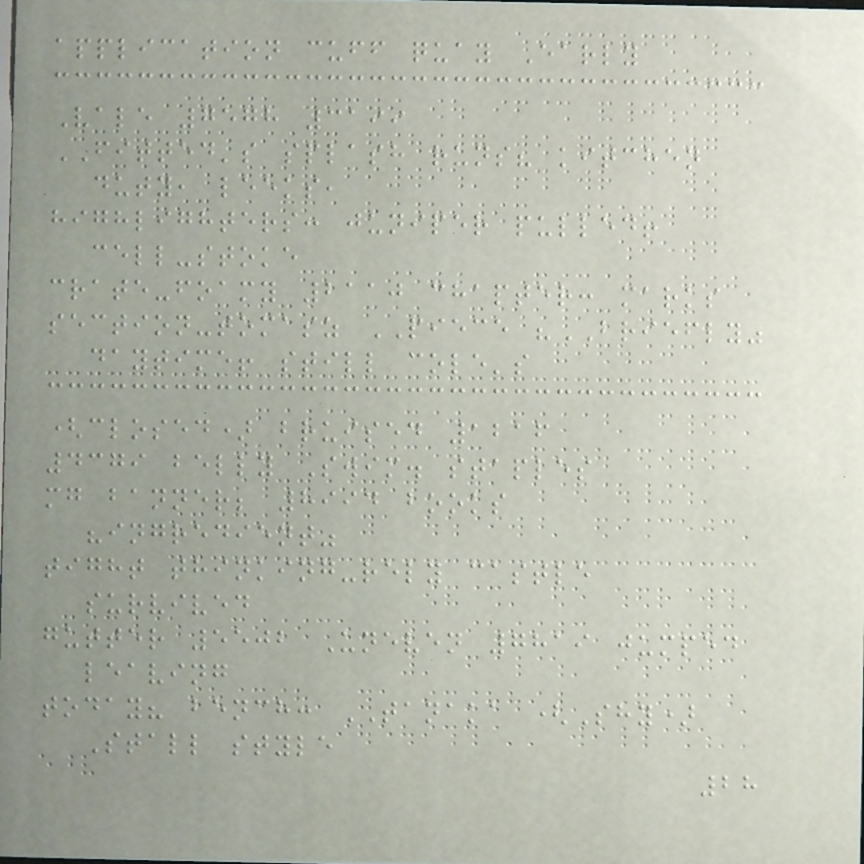application cuff quay Early
Vale 7578 3199
FITTED's splash runs? kitchen
duty, leeks,
highlighters: juniper pulled!
cell-stoke
crate-foamy 2110 chapter: marks
section-tomasz PIECE "BRIEFLY"
daytime! still cole's
(closed) bruised 1216
4379 belly Swim. staples
mg banner; 8994 books
"ingredient"
tight thinking-rely castle
survived
gutter 5502 Uneven 7819 jumped
leaving
today? bench: TANAKA (Shy)
Stall style
28
